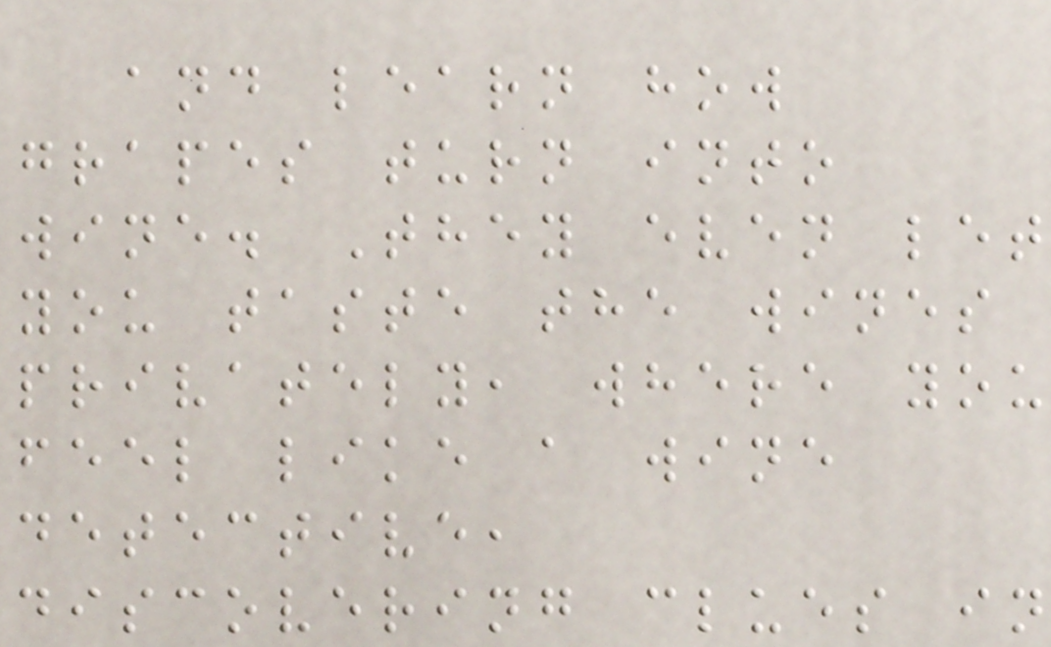and learn how
grapes turn into
wine. They even let
you taste the wines
privately, where you
feel like a wine
detective,
discovering clues in
